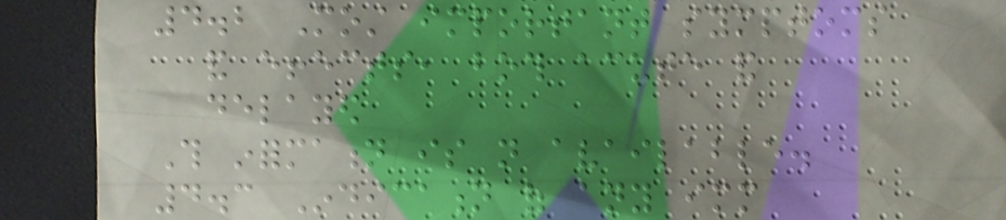4.2 Most important symptoms
and effects, both acute and
delayed
This information is not available.
4.3 Indication of any immediate
